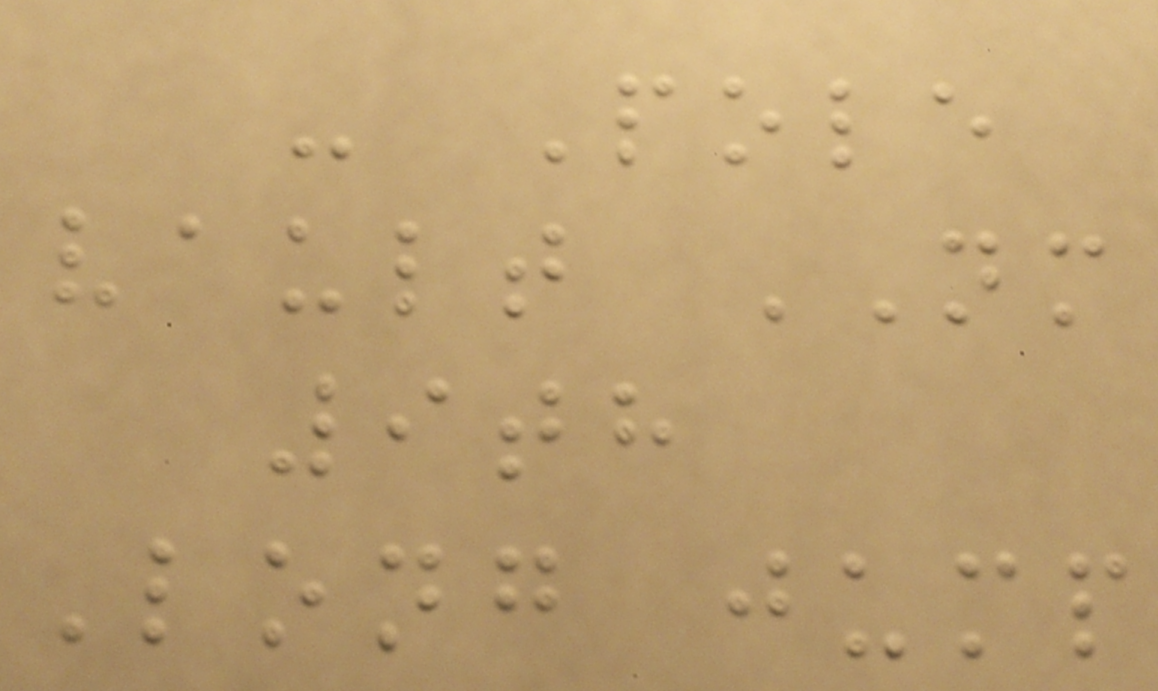- Pole
vault NM
9th
Long jump
